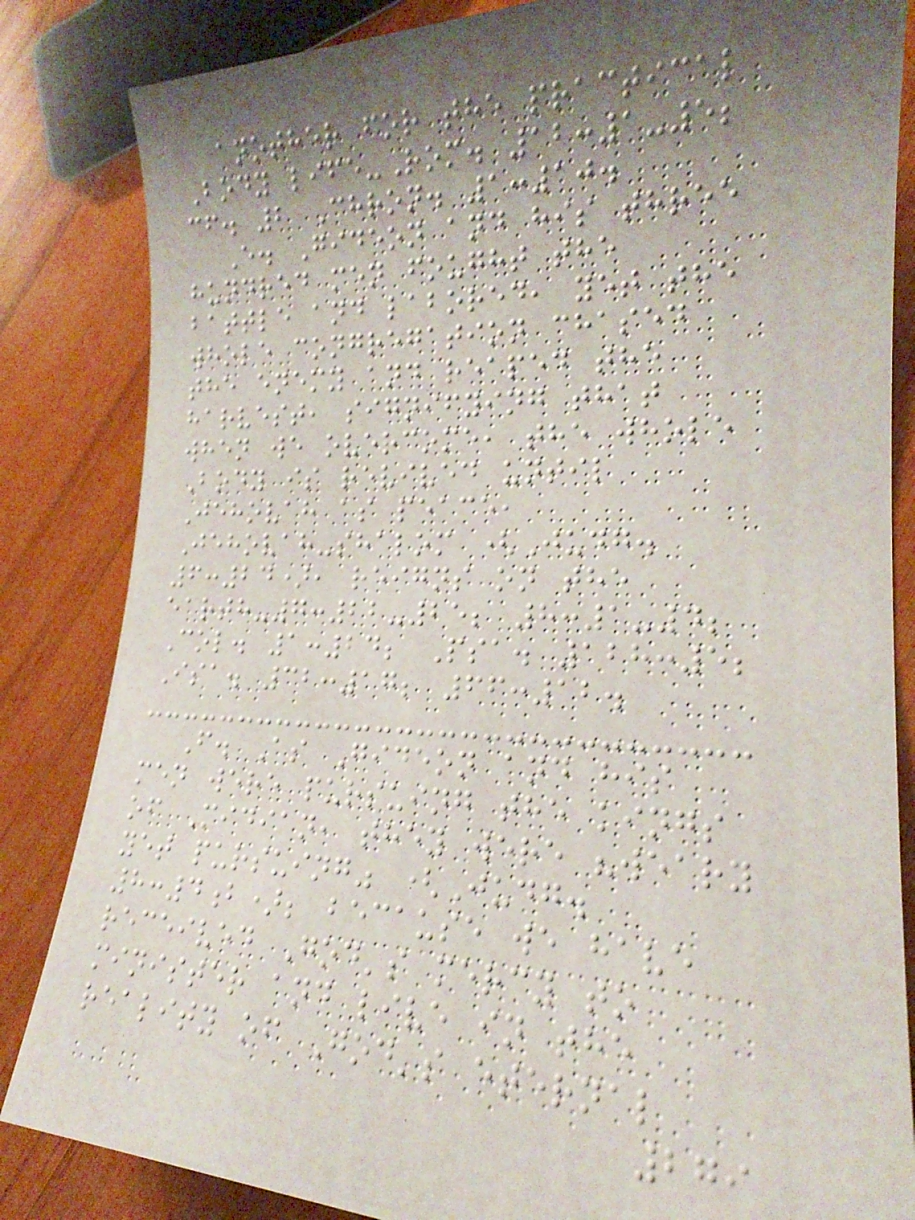another for the practical
Body life-Rom. 12:1-5;
cf. 2 Chron. 1:10.
E. Gideon and his three
hundred men fought the
battle and labored, yet the
whole congregation chased
the enemy and reaped the
harvest, signifying that
when we overcome, the whole
Body is revived until
Jehovah as peace,
Jehovah-shalom (Judg.
6:24), reigns on the
earth-7:22-25; 8:1-4;
Col. 1:24; Psa. 128:5;
Isa. 32:17; 66:12.
F. As Gideon and his
men were pursuing the kings
of Midian, they were "weary
yet pursuing" (Judg.
8:4b); because we have
received God's mercy to
minister and live in the
reality of God's eternal
279
